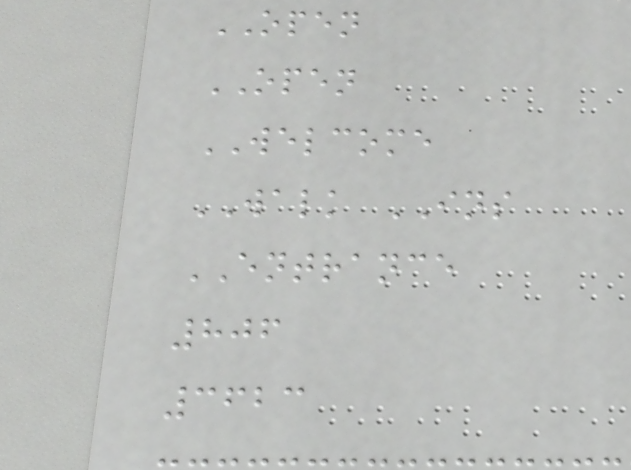OPEN
OPEN
WELCOME
WALK INS
ENTRANCE
806
3623
